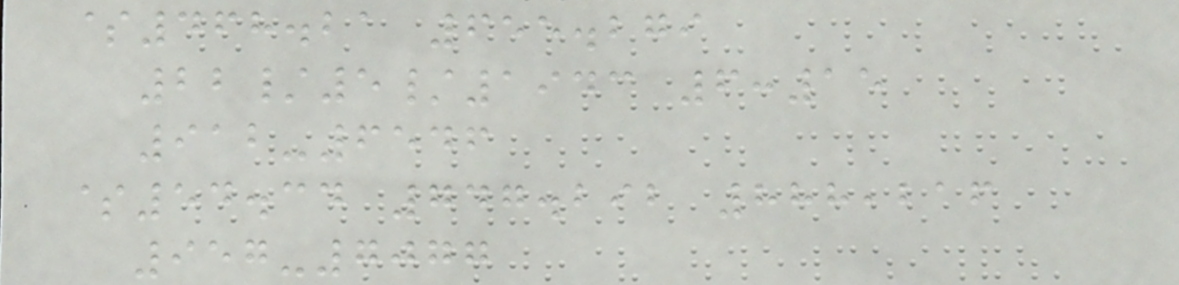$468.21 655.279
22/5/1943 6:15
912-6546
$54.34 747.292 888,216
957-7077
